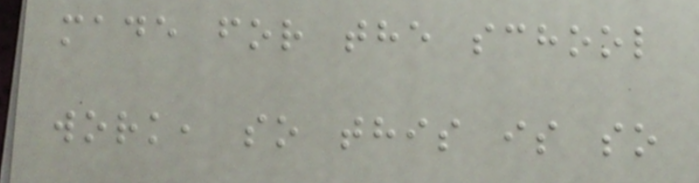made for the school
work, so this is so
